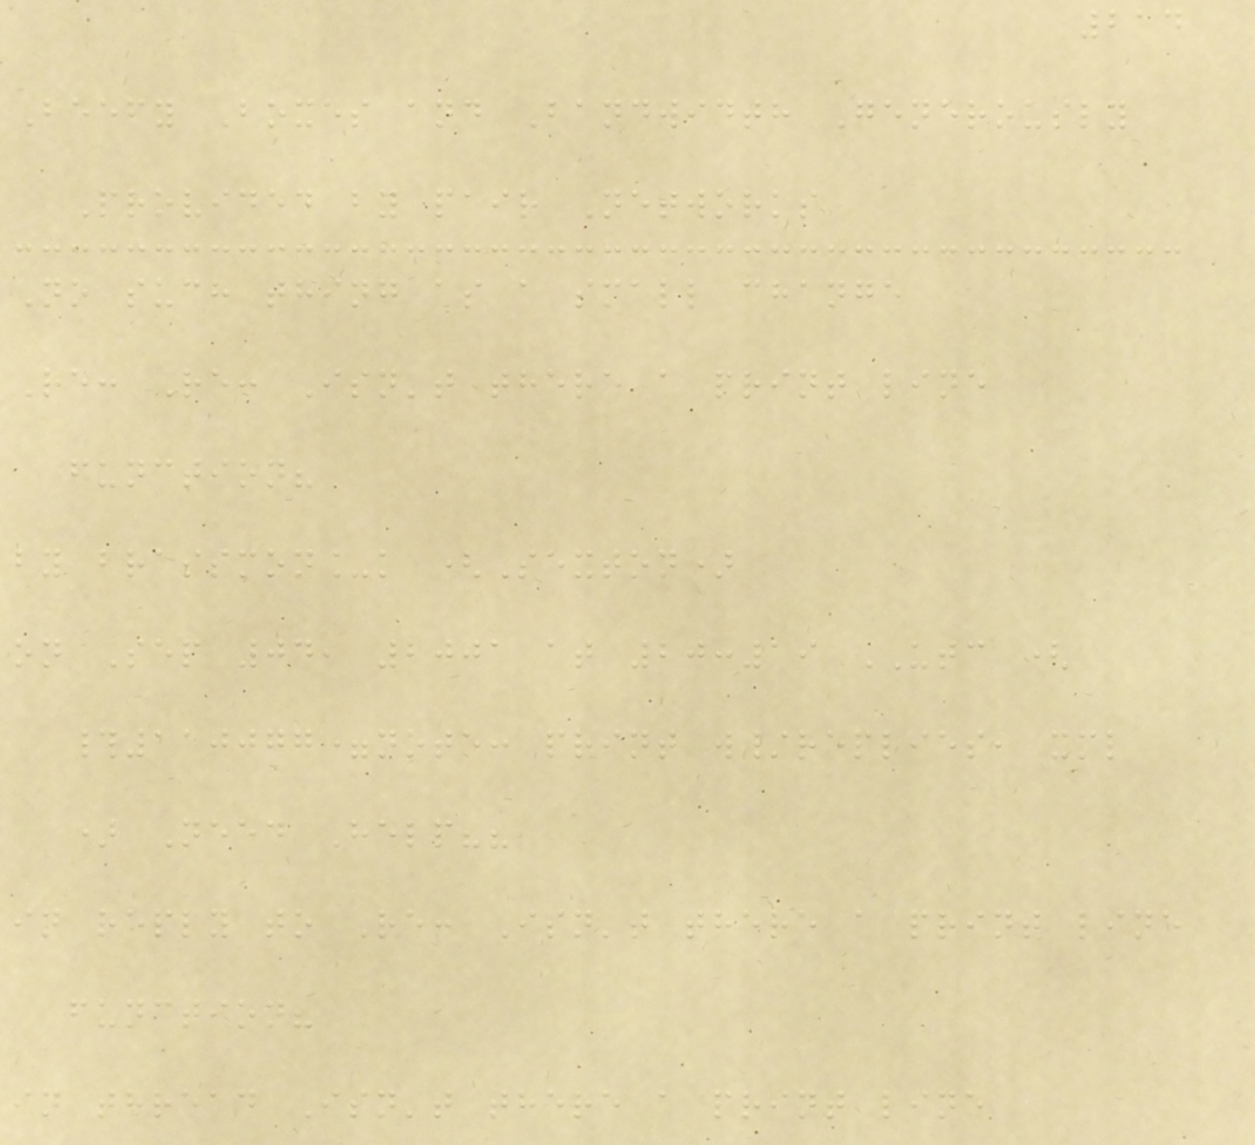214
Beefy Boxes and Bandwidth Generously
Provided by pair Networks
No such thing as a small change
Re: Re: Isn't there a print line
function?
by brassmon_k (Sexton)
on Sep 04, 2001 at 20:19 UTC (
#110077=note: print w/replies, xml
) Need Help??
in reply to Re: Isn't there a print line
function?
in thread Isn't there a print line
